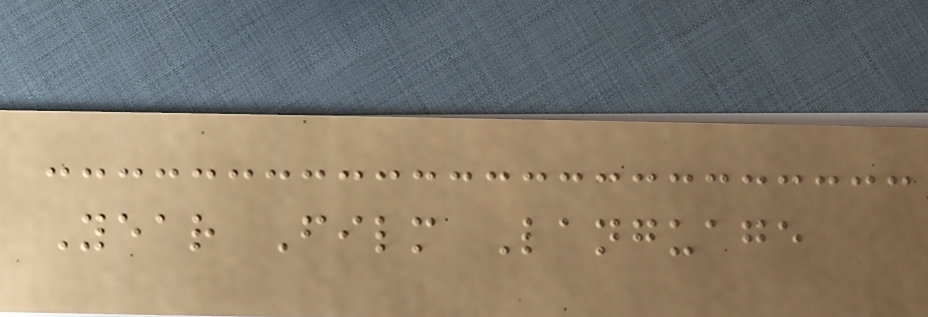Year Film Language
